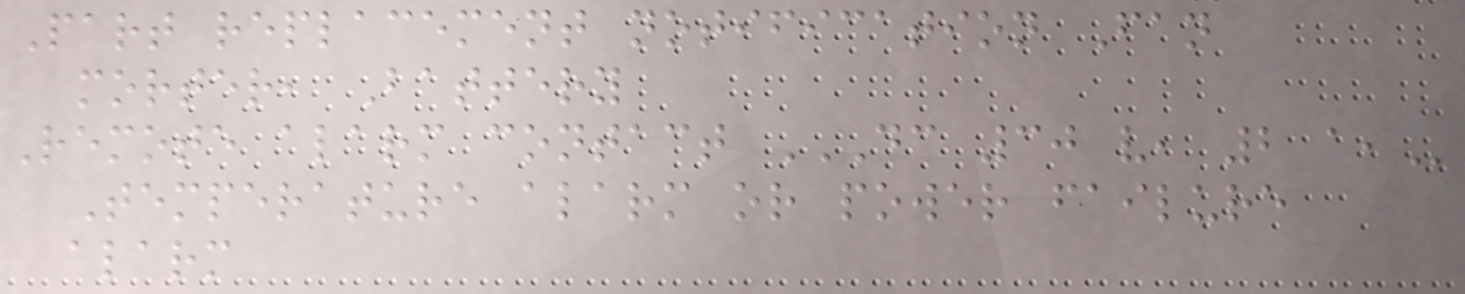Part replacement notification Fan
morter, Battery
Remote alarm contact DC 30 V, 2 A,
Temperature alarm or power failure
alarm
